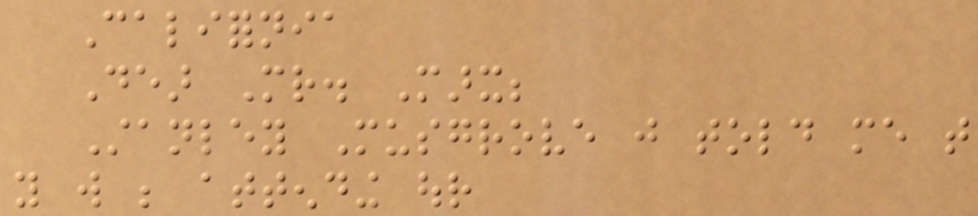California
Dear Mr. Marx;
Stanley Musgrove just told me that
you will be attending our
